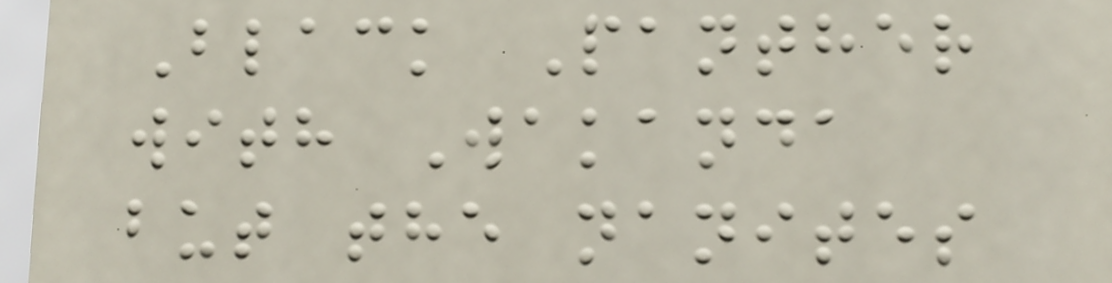Black Panther
with Wakanda
but the nanites
